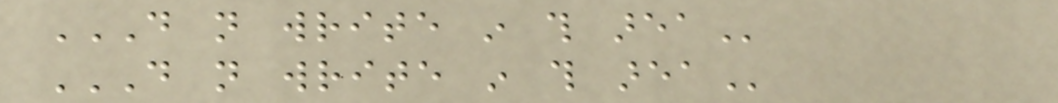DO NOT WRITE IN THIS AREA
DO NOT WRITE IN THIS AREA
